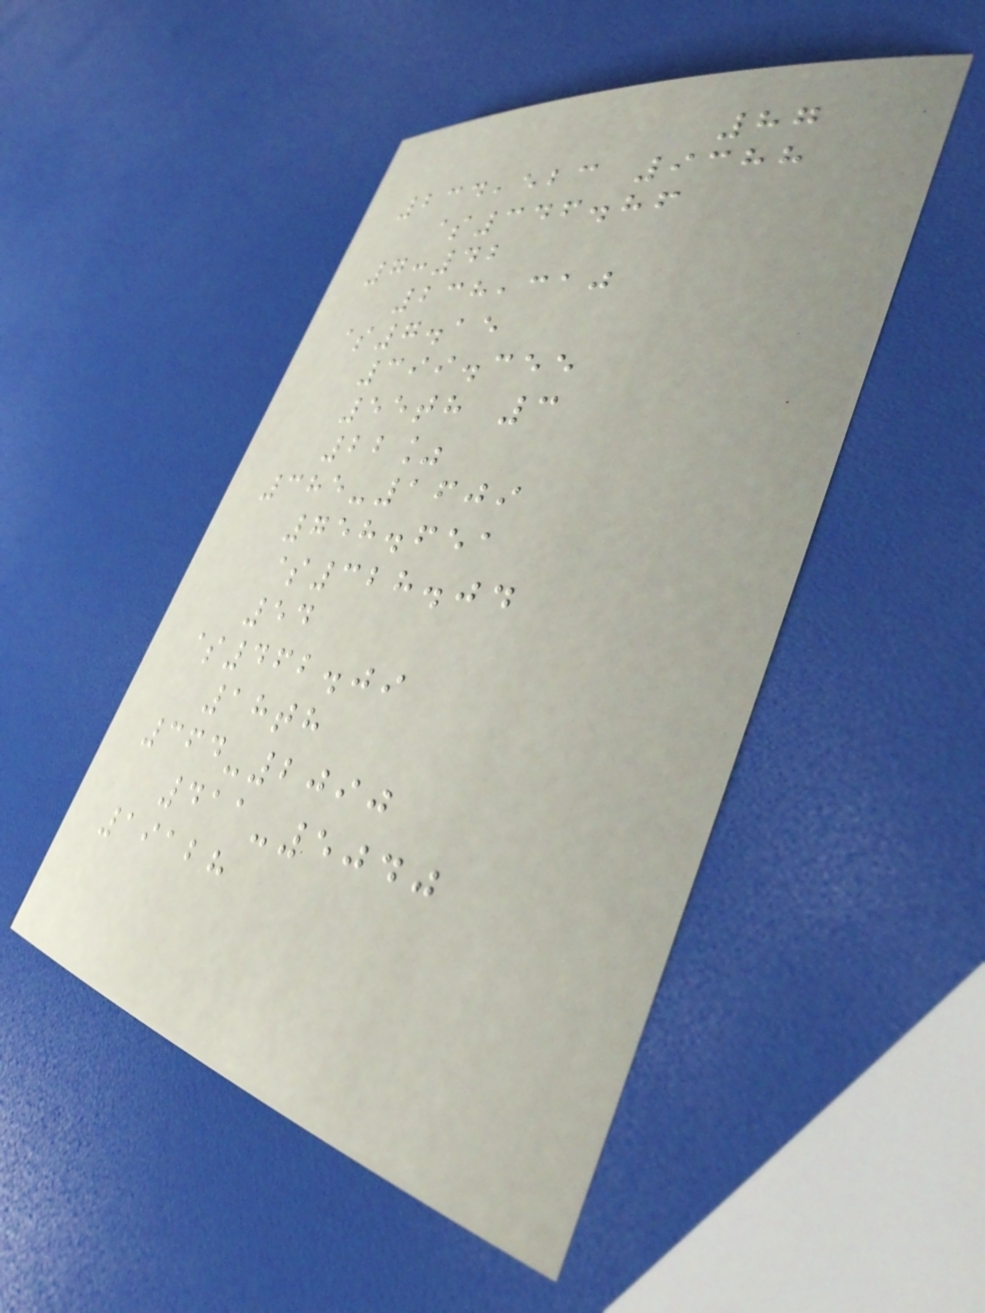87
234,523 9388
$346.86
7:42
238,310
$7.15
399.355
55th 3
22%
385-1609
758.651
$328.04
54
$462.09
18th
364-2090
411-5040
19128
